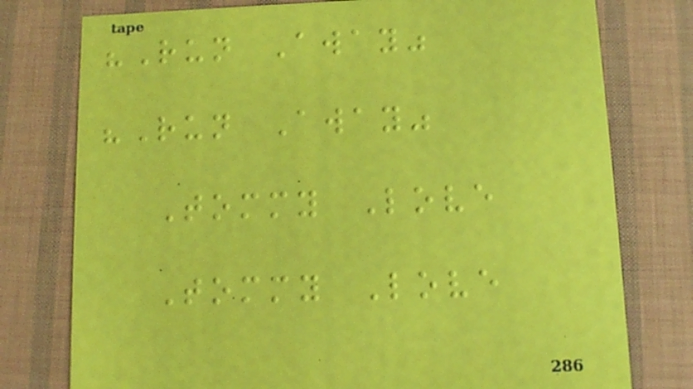"Run Away"
"Run Away"
Tommy Love
Tommy Love
